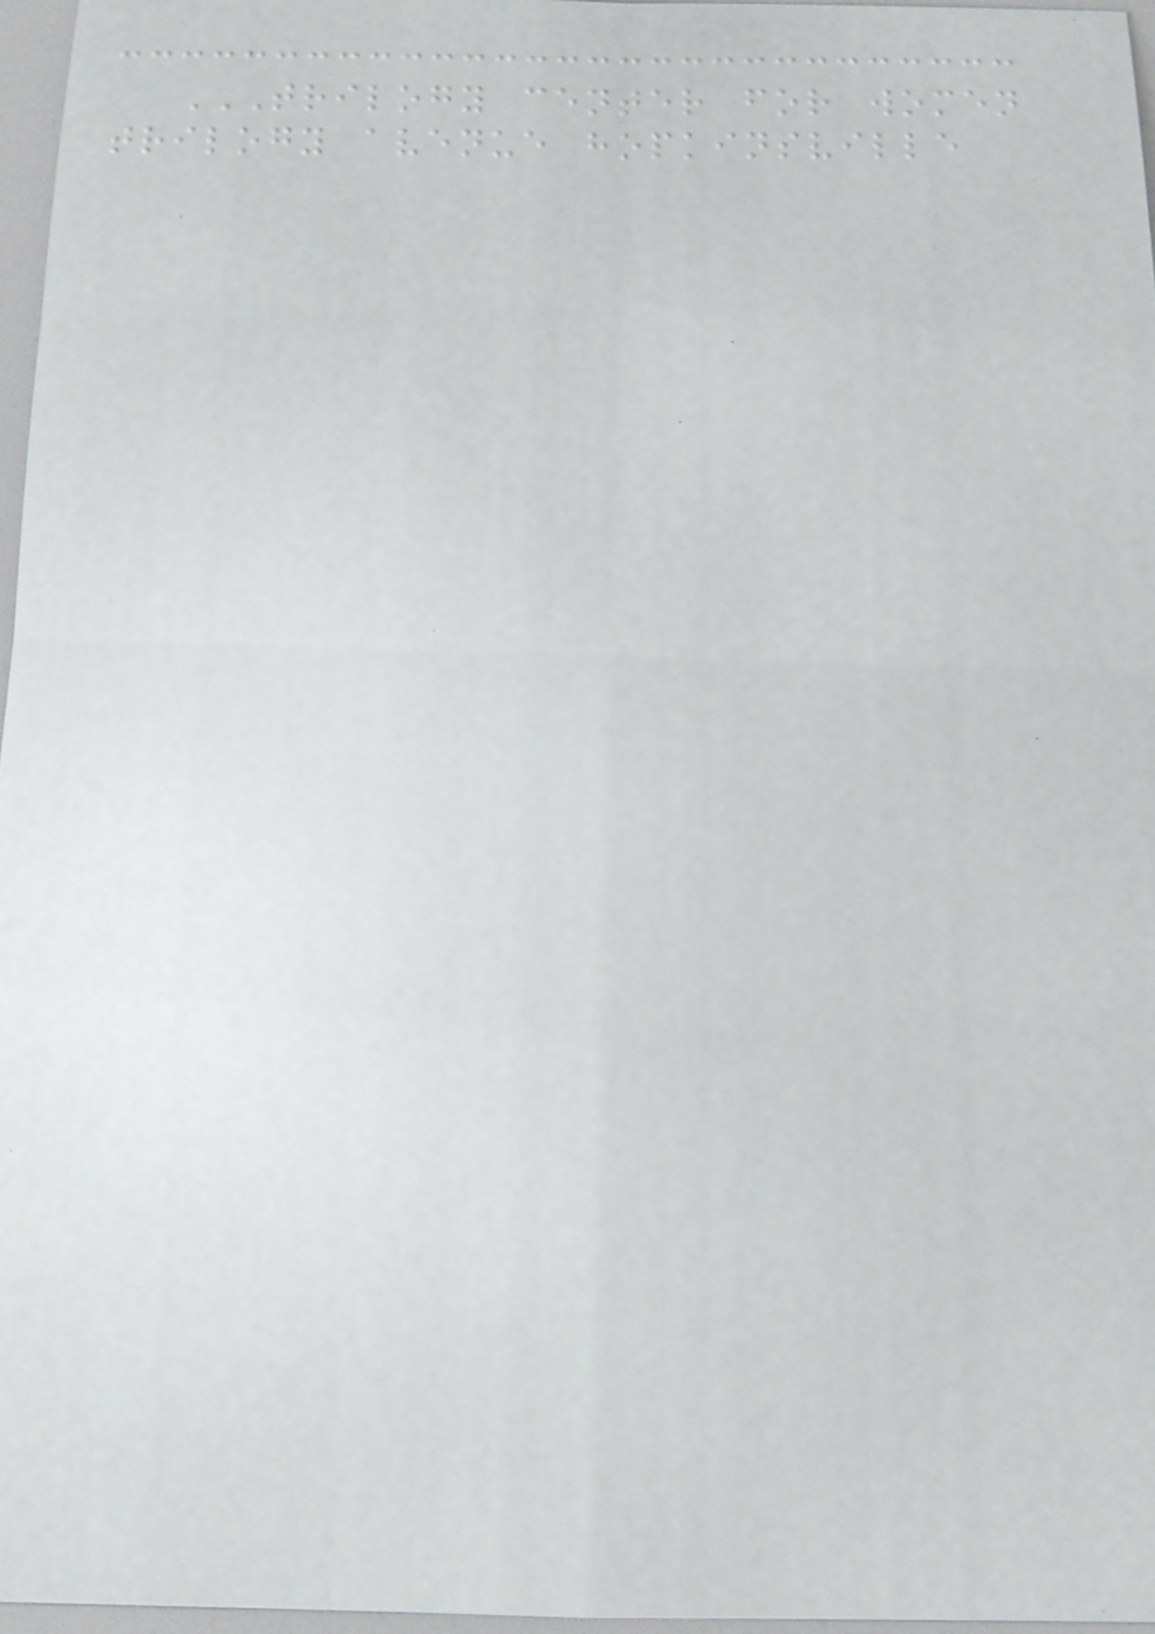TRILOGY CENTER FOR WOMEN
TRILOGY AVENUE HOPKINSVILLE
